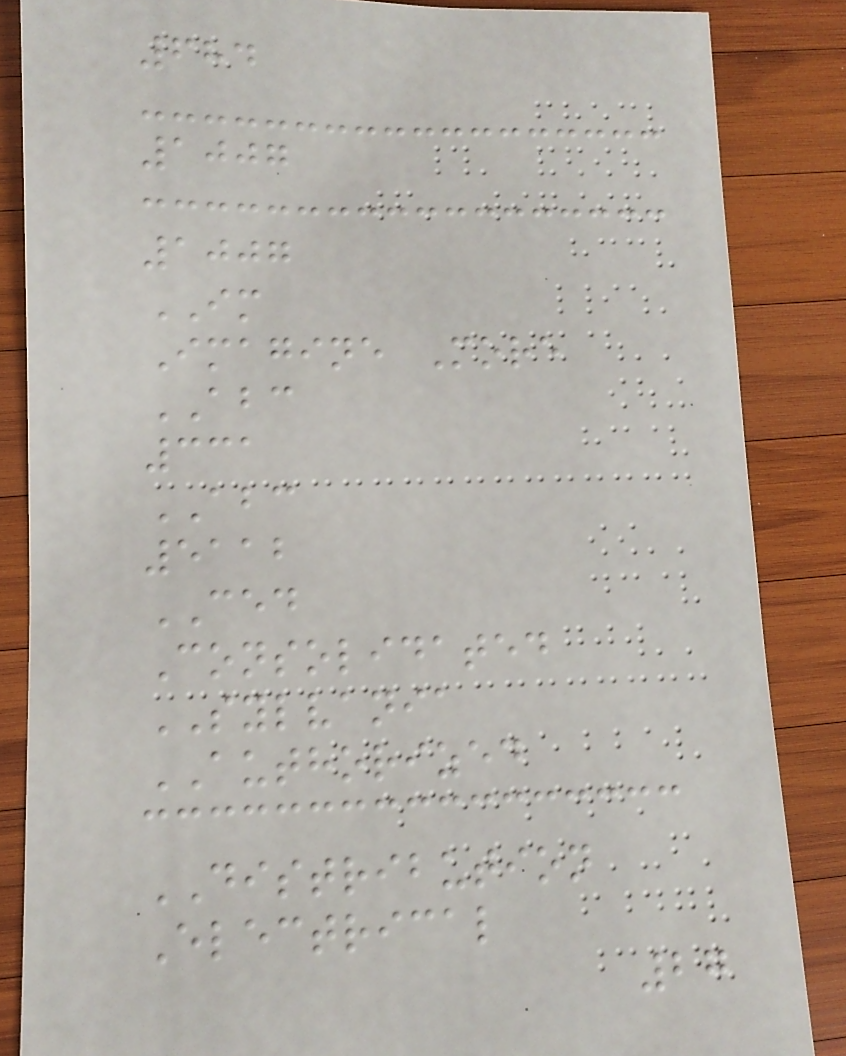684
1007
1007
IM
Imagine More
ABC
331
ABC
5112
CED
Consolidated
SYLVANIA
AUTHORIZED
DISTRIBUTION
Electrical
27
